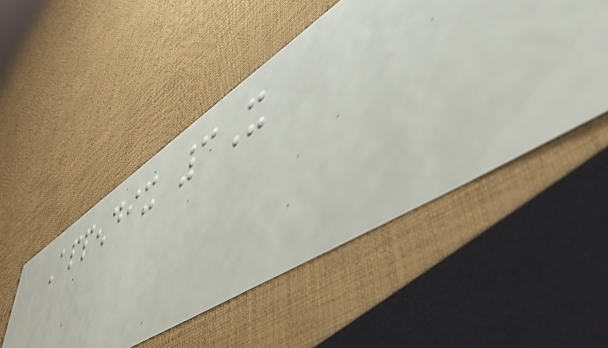Appendix 3X
